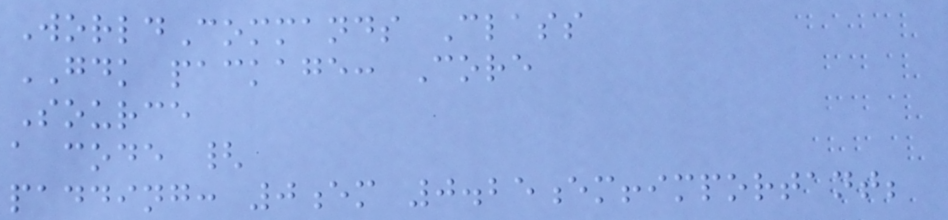WorldCommands Class
GDK package: Core
Source
a code {
padding: 0em 0.25em!important;
